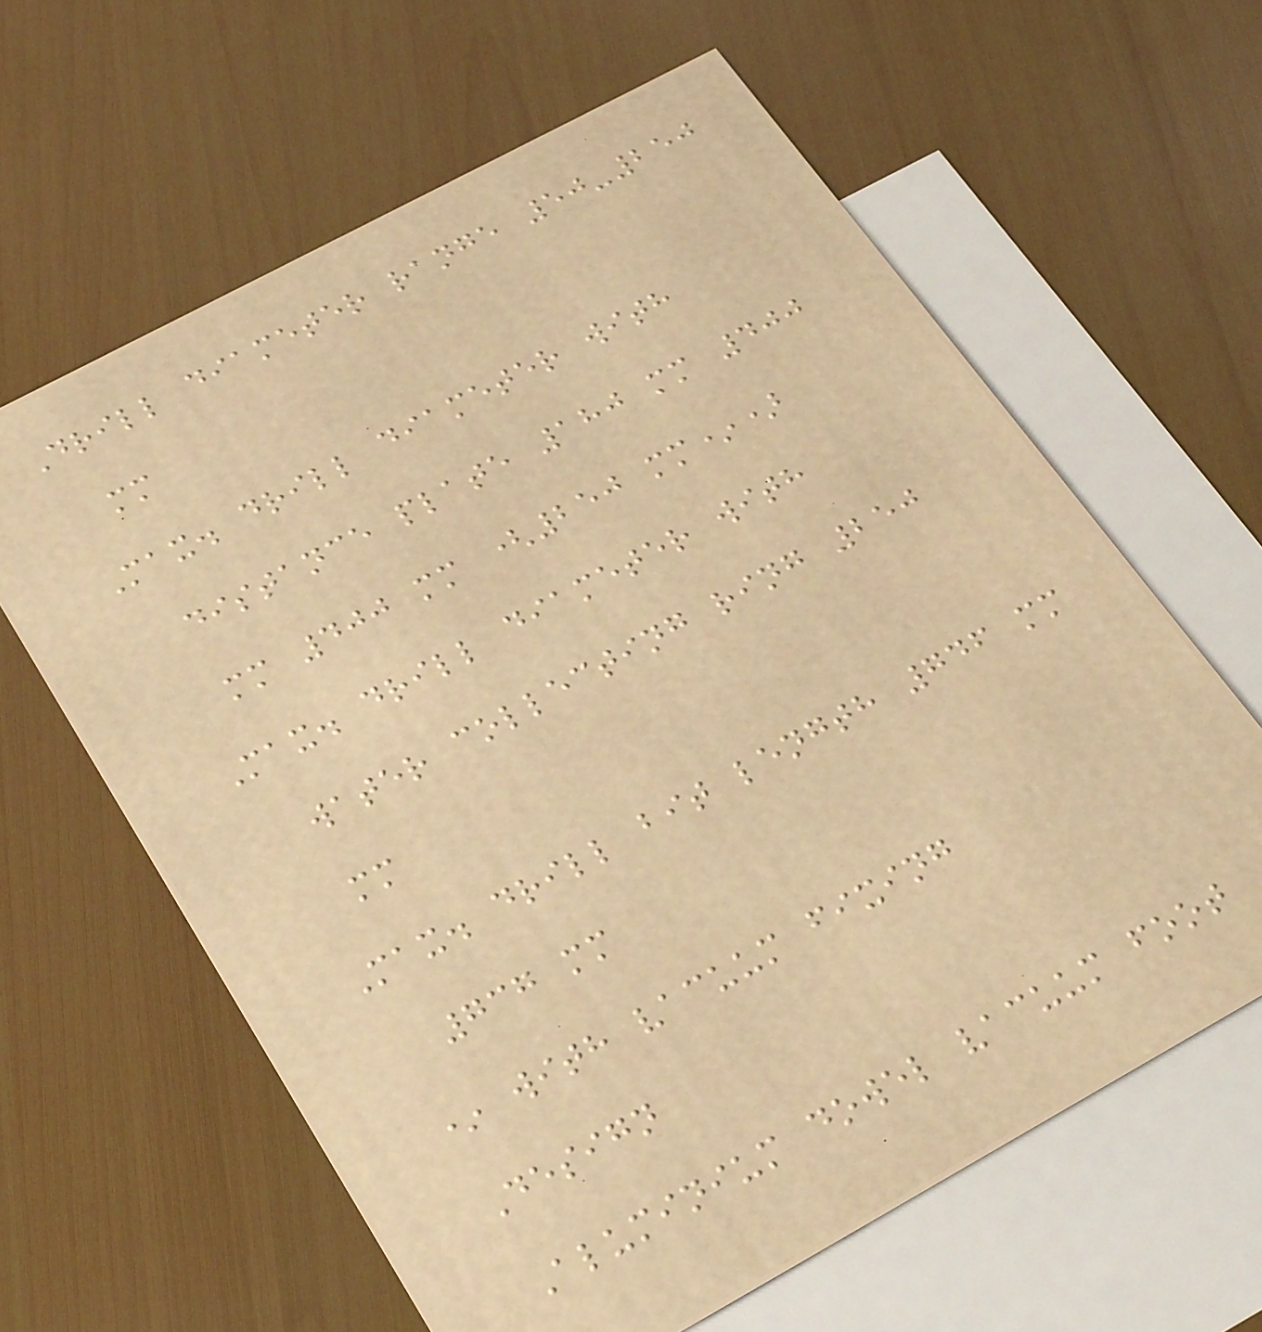Drill diameter range 50-250
mm
Max. drill diameter with
distance plate 180 mm 400
mm 400 mm (250 mm*)
Max. drill diameter with
water collecting ring 250
mm
Max. drill bit length 746 mm
737 mm
* with vacuum fixing
Design
Aluminium dowel vacuum foot
